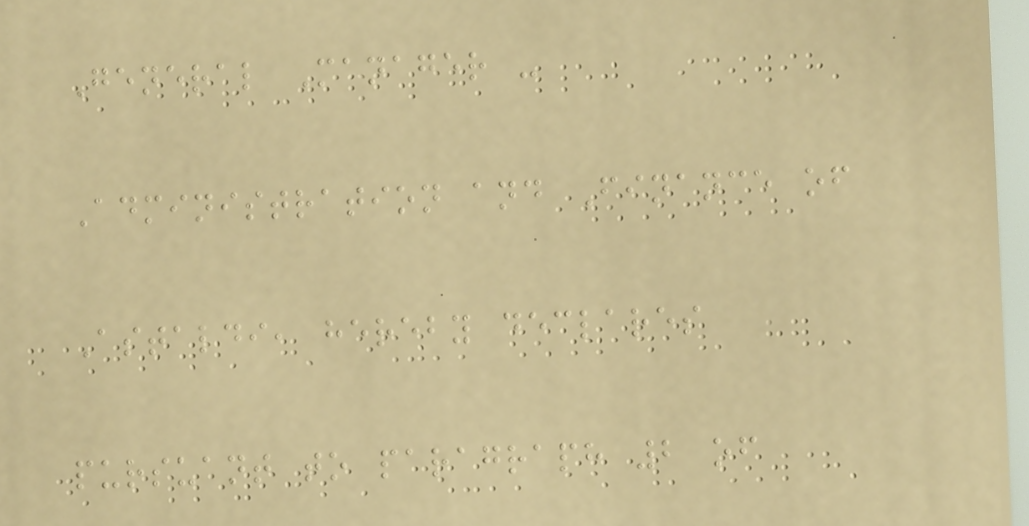General Manager -
Administration and Finance of
Astaldi, hereby declares
pursuant to paragraph 2 of
